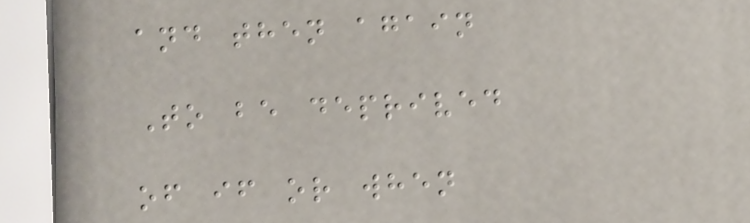and then again
To be deprived
of if or when
